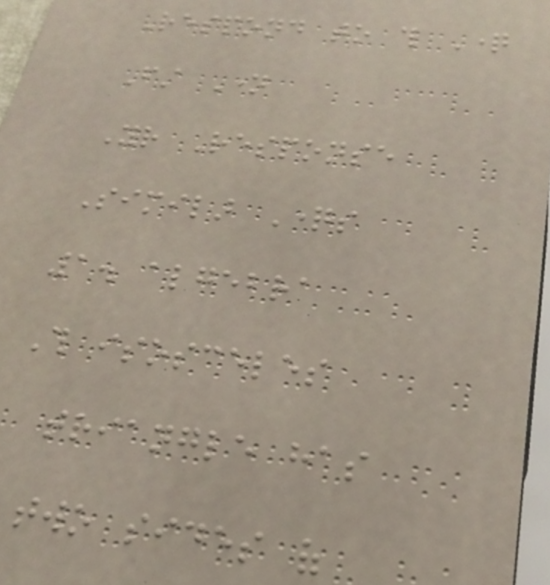Respond to this Question
First Name
Your Response
Similar Questions
1. algebra
This isosceles
triangle has
two sides of
